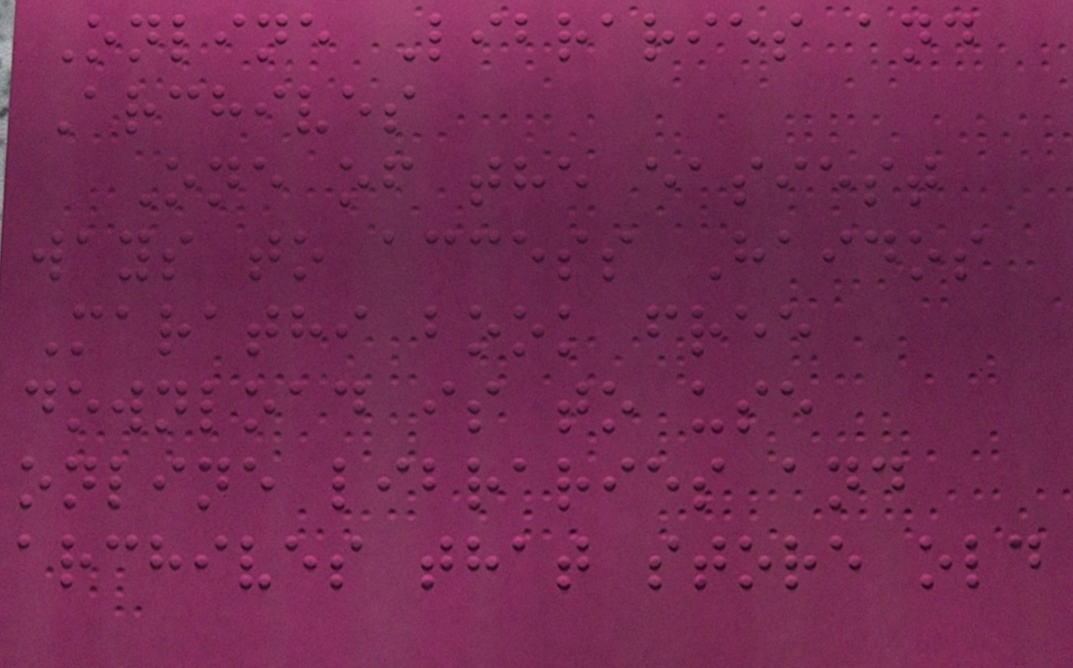Online Libraries and
Archives
One of the easiest
ways to access Haidos
Marathi book free
download is to use
online libraries and
archives that store old
